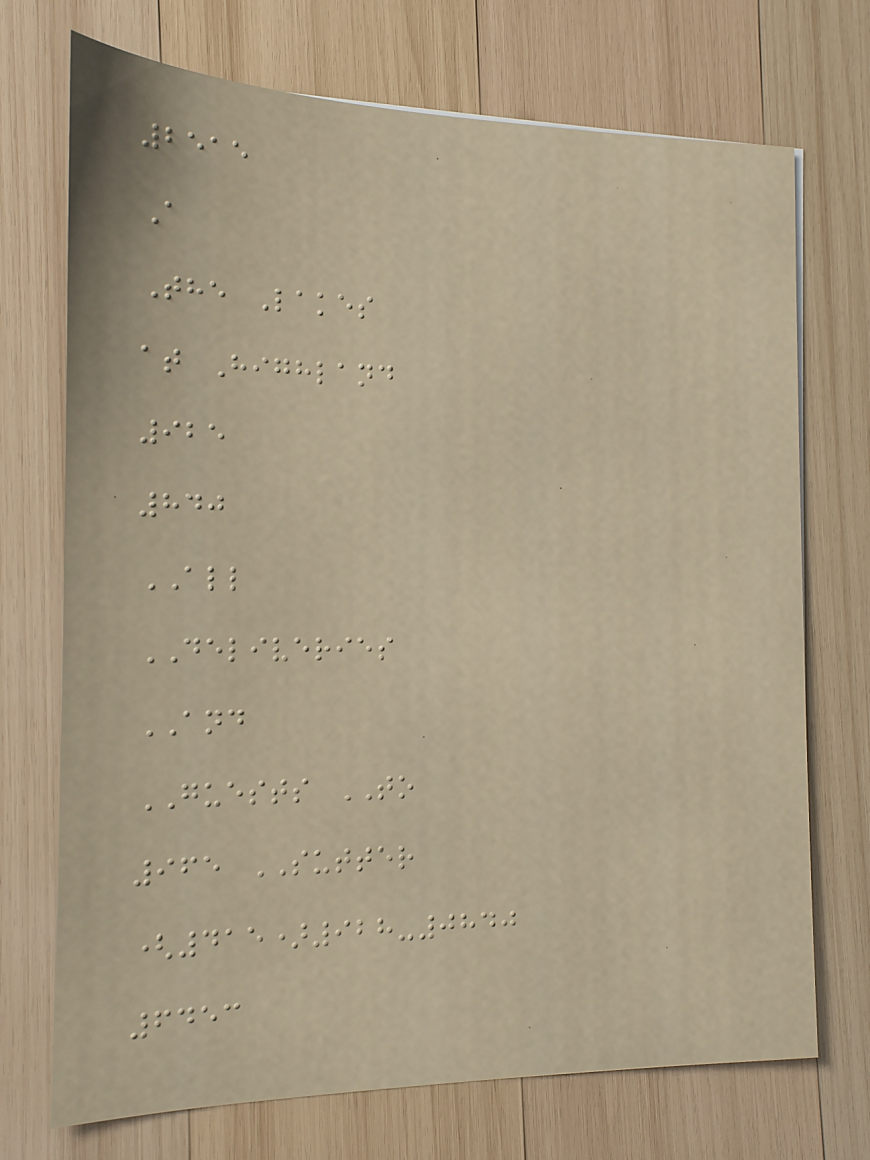2515
A
The Lakes
at Highland
925
840
ALL
DELIVERIES
AND
GUESTS TO
965 SUTTER
(415)928-0840
6453
